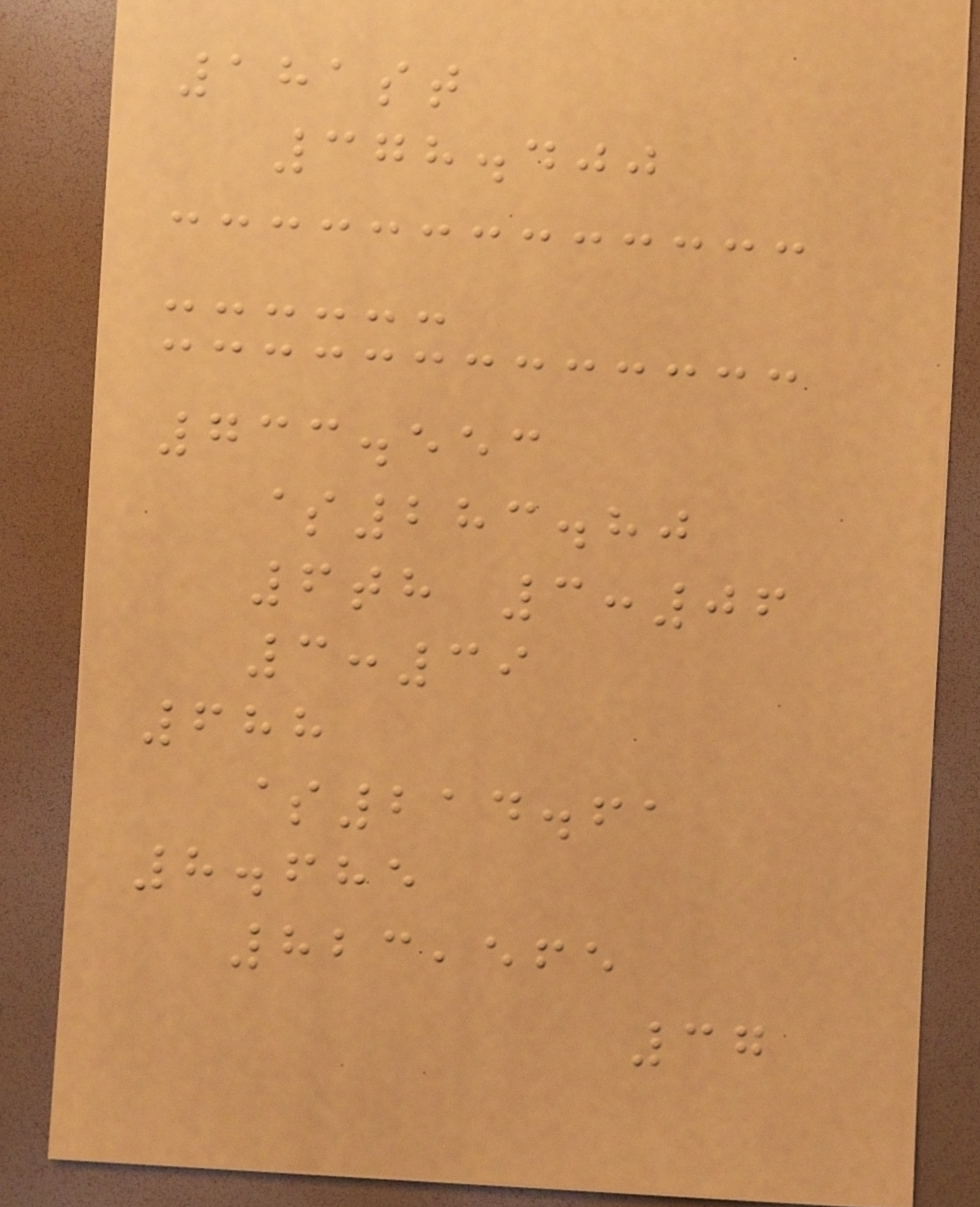181st
378.400
733.553
$283.80
6th 3:06
3:39
688
$214.61
8.685
823,565
37
